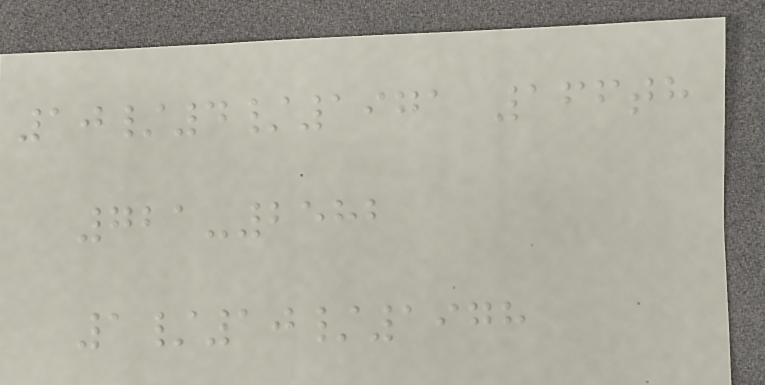10/4/1971 166th
721-2582
1/10/1978
